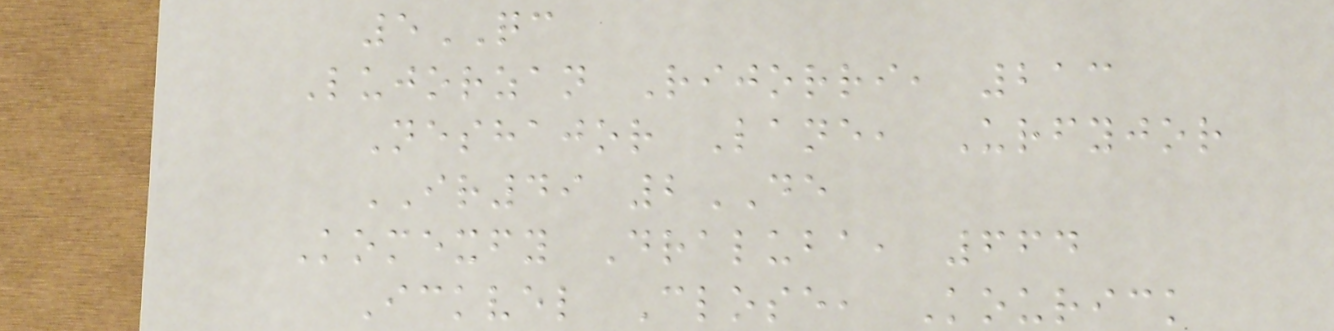5QC
Lujorzan Rijorri, 213
Neshajor Lane, Urfyjor
IR49 2DE
Komexfy Draluba, 664
Ickvel Close, Kourick
